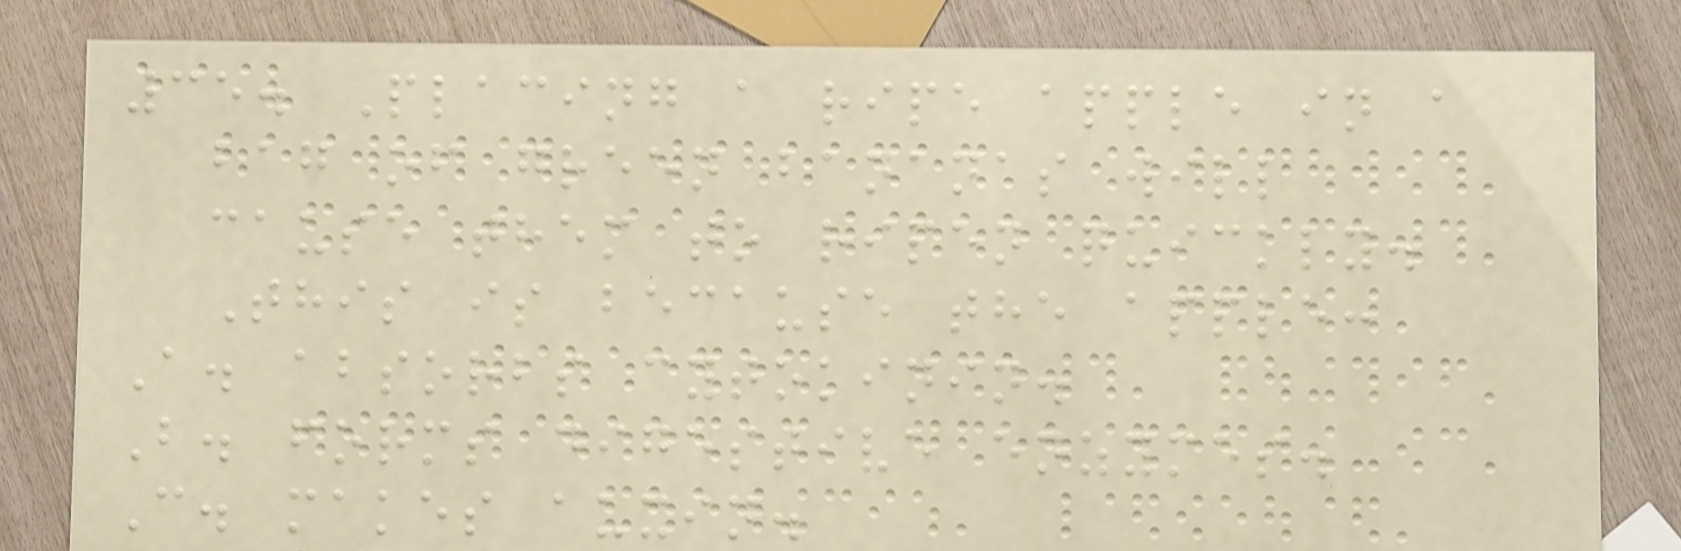35. Placing a ripe apple in a
bag of green bananas will
cause them to ripen quickly.
This is because the apple:
A. absorbs cytokinin.
B. forms digestive enzymes.
C. makes auxin.
